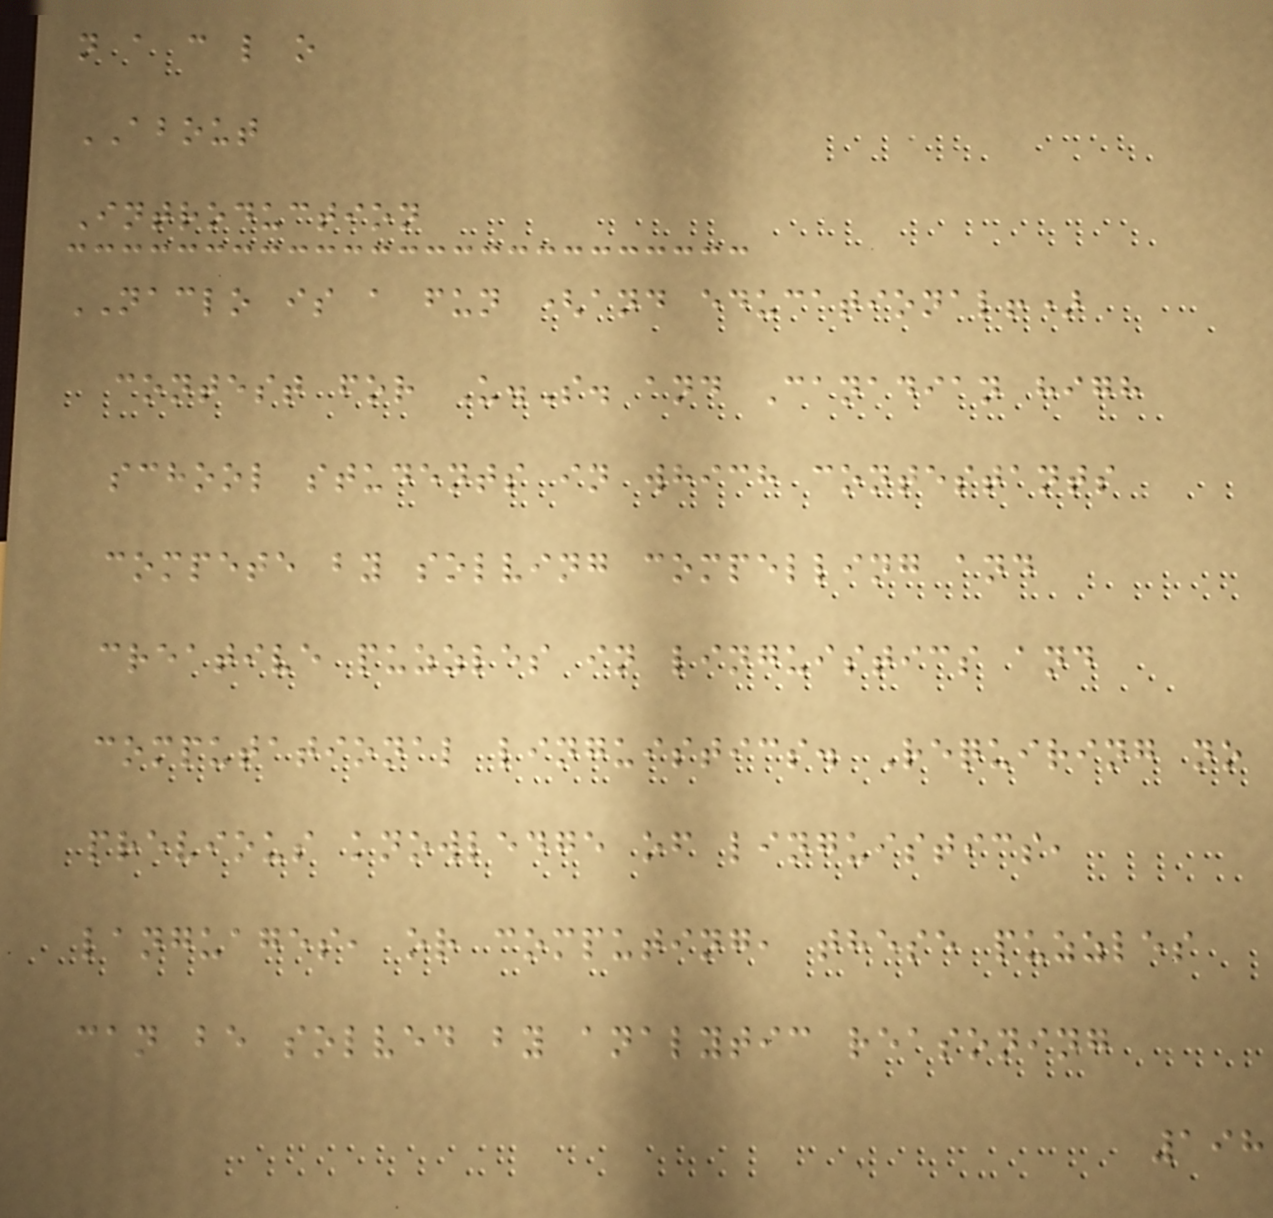n a c l o
ABOUT
Introduction
NACLO is a fun (and educational!)
contest for U.S. and Canadian high
school students in which contestants
compete by solving compelling and
creative puzzles in linguistics and
computational linguistics. Requiring no
previous knowledge of linguistics,
languages, or computing, these puzzles
can be solved by analytic reasoning
198
